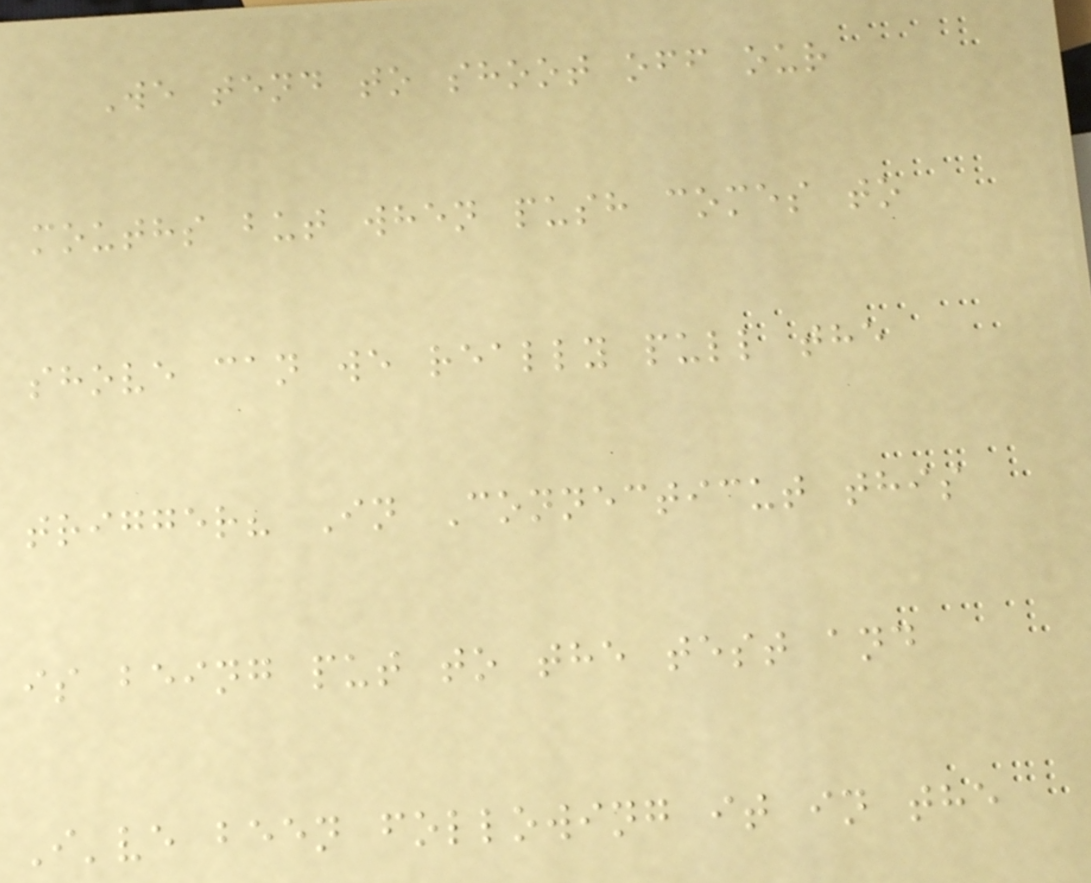We tend to shoot off our
mouths but when push comes to
shove can we really pull the
trigger? In Connecticut this
is being put to the test and
I've been following it in the
